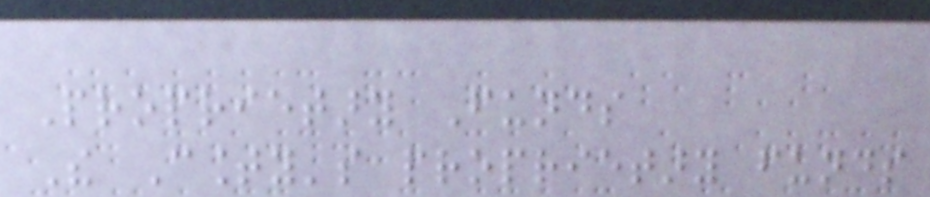Proprietary Funds
The County's proprietary funds
